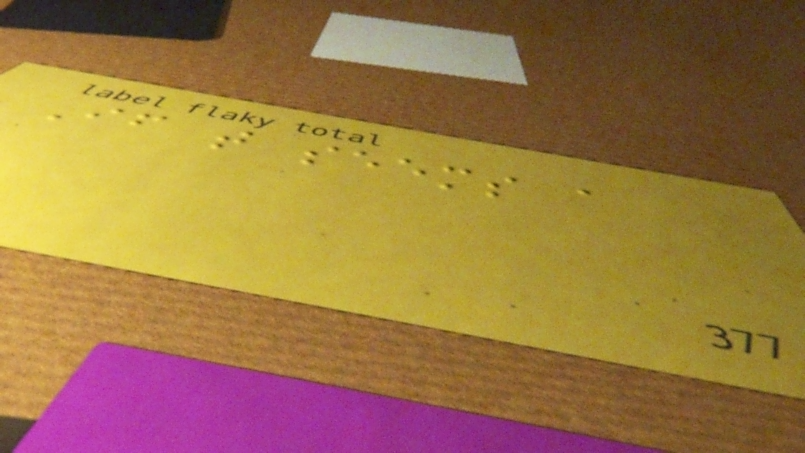If that seems a
